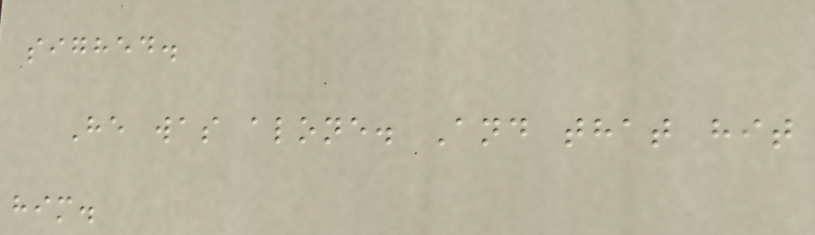sighed.
He was alone. And that hit
him.
